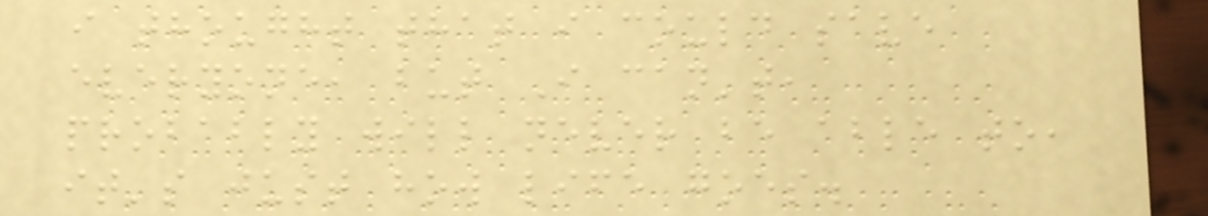i thought that i could save
everyone, but I can't,
probably will never be able to,
it's just how life goes.
